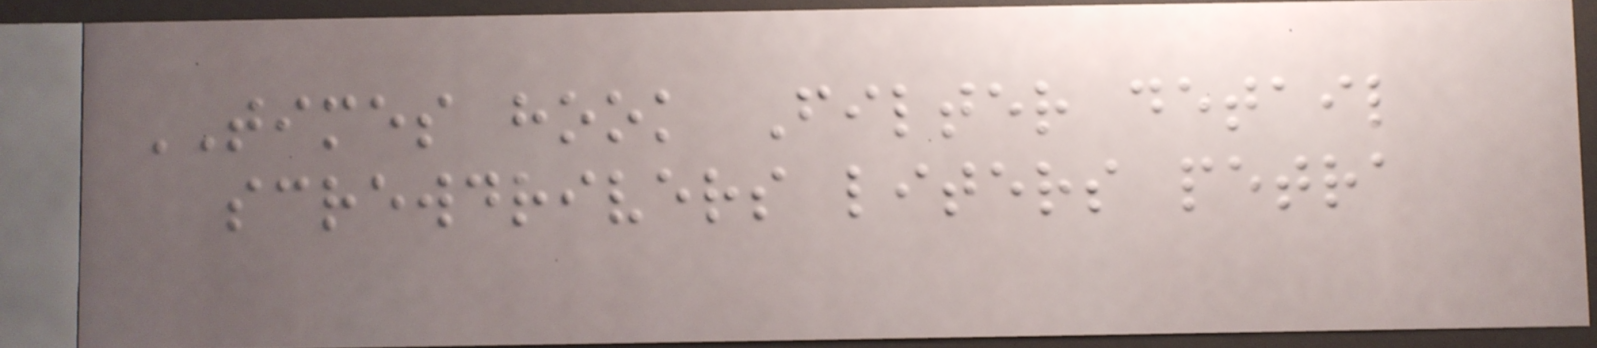TIMES hook Filter detail
screwdrivers liters petra
